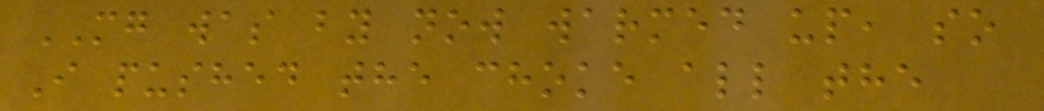MG was by now warmed up, so
I pushed the choke all the
